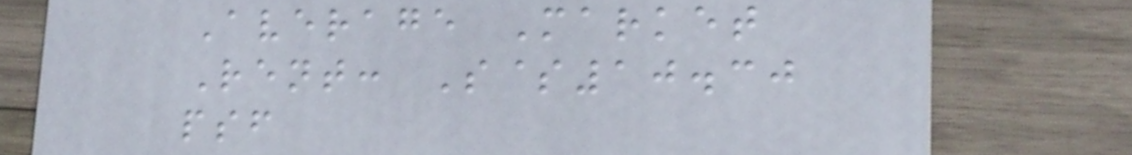Average Market
Rent: S$10.30
psf
